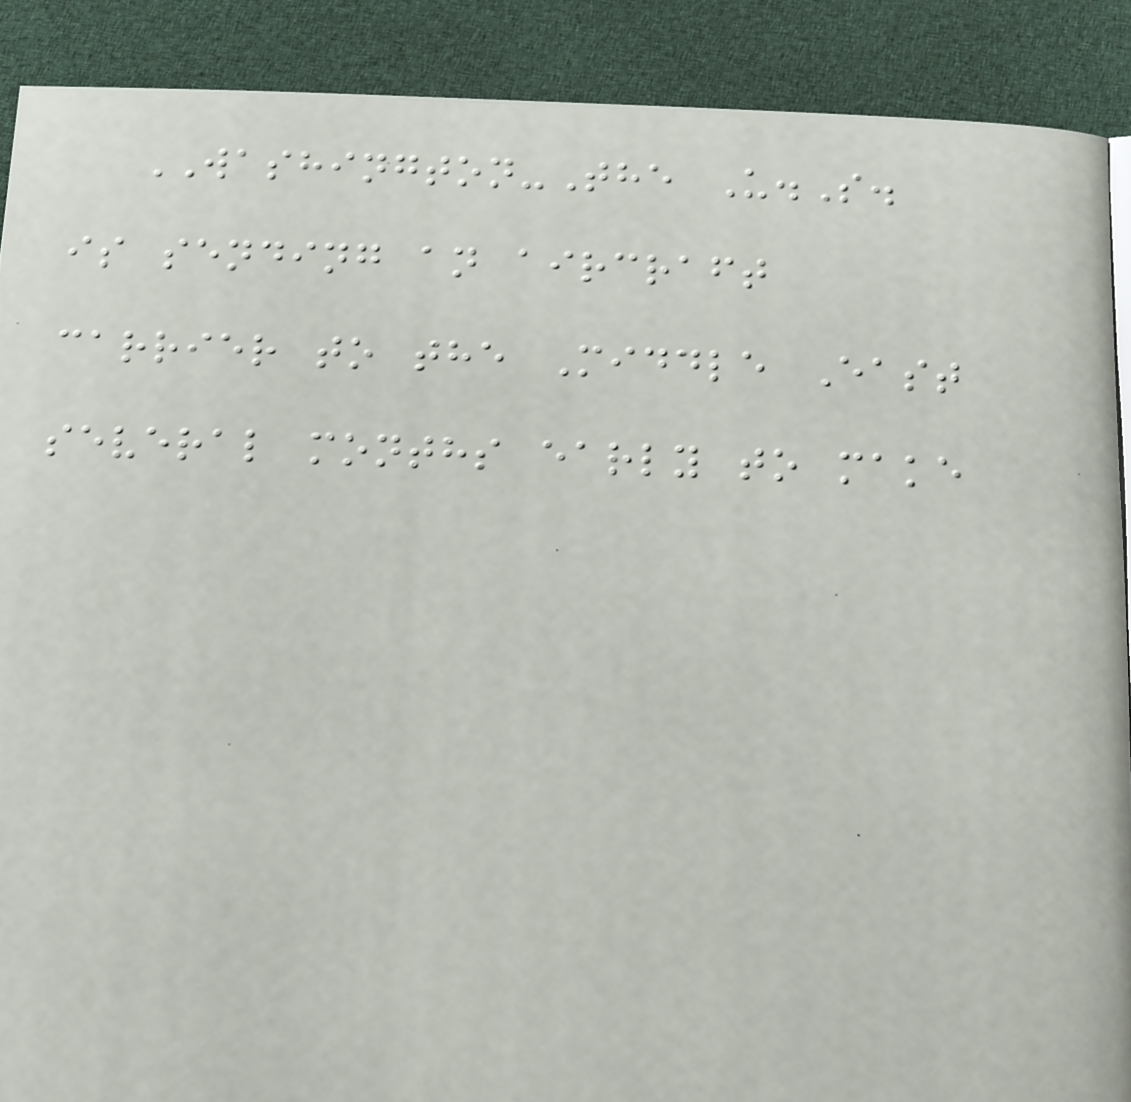WASHINGTON-The U.S.
is sending an aircraft
carrier to the Middle East
several months early to make
